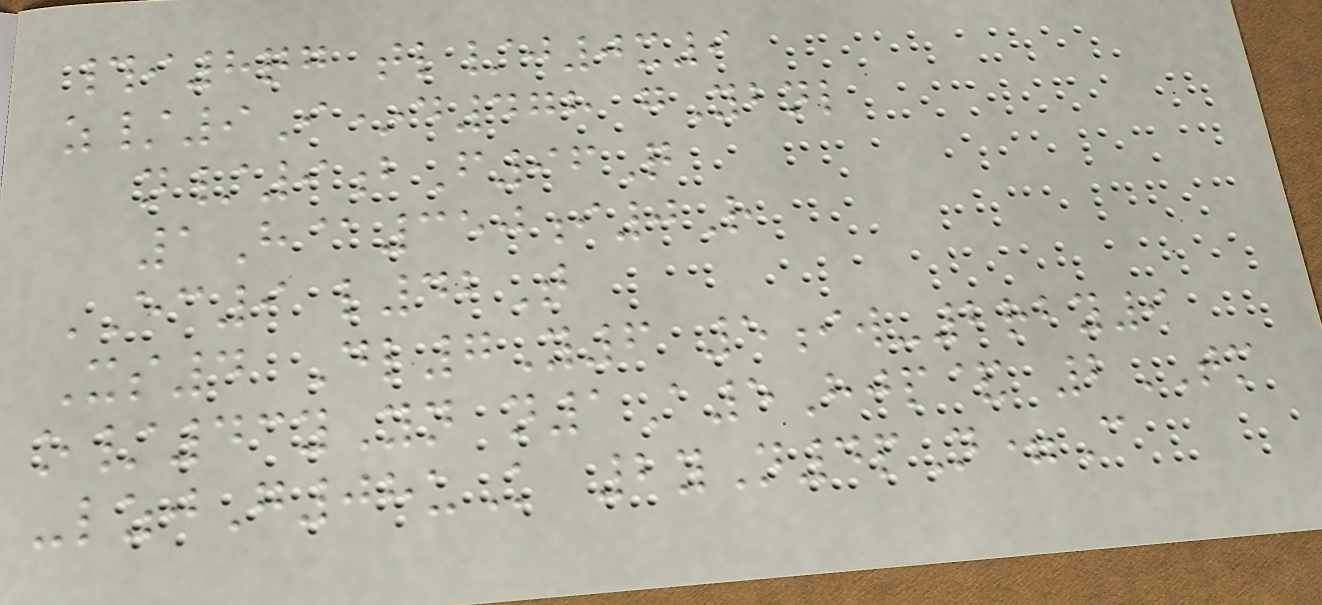#i8qg tl/j0x9
z/9I*d478 gYbnl
n/9bF96Q
1H@350i0R
EC9 l42T
Xs4 Dl7Y6 5iw-2rby9
o/43yYn n1A5Hjp& 2TM
-lzjG08uK 2yN4pN=C
